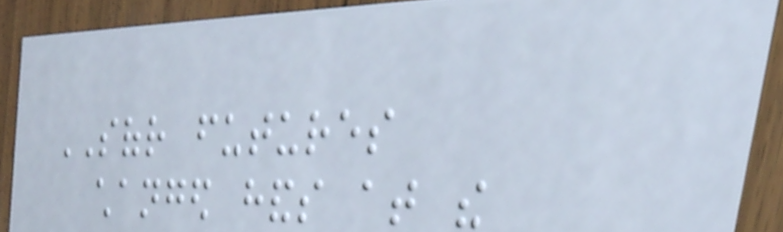SOFR futures
changed hands at the
